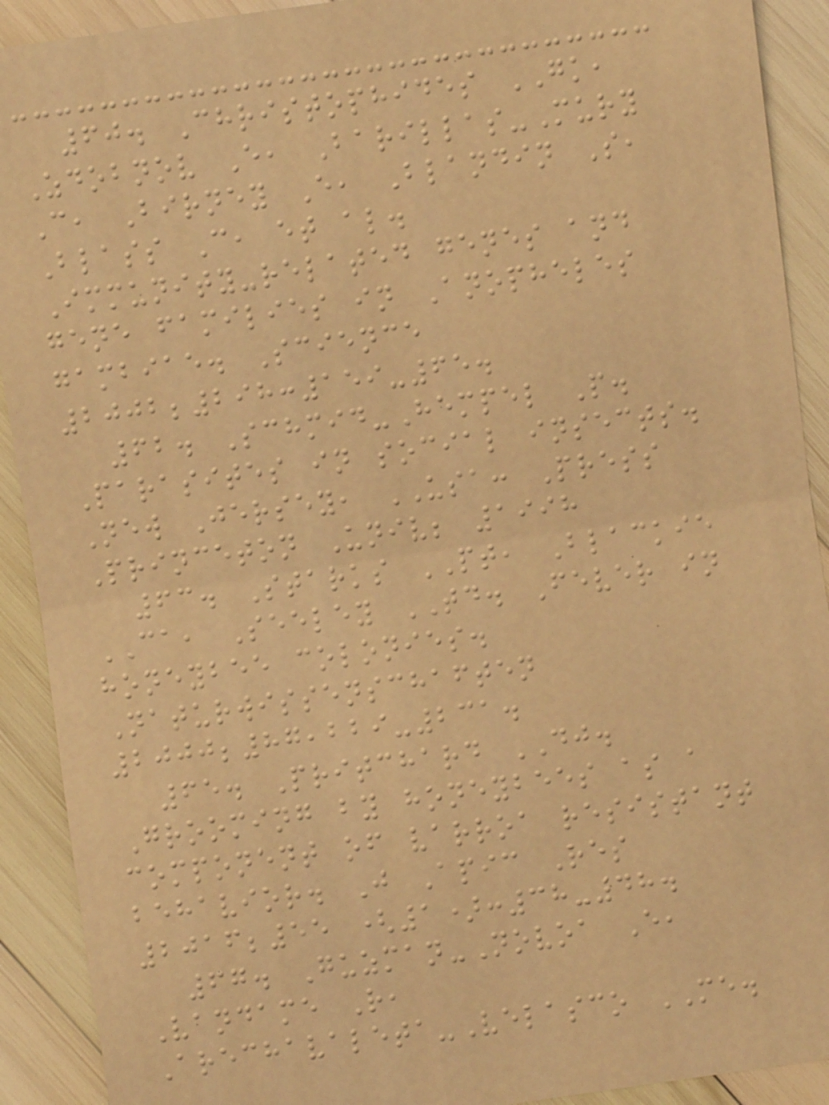60. Christophides GK,
Zdobnov E, Barillas-Mury
C, Birney E, Blandin S,
Blass C, et al.
Immunity-related genes and
gene families in Anopheles
gambiae. Science
2002;298:159-65.
62. Schmid-Hempel P.
Parasites in social insects.
New Jersey, USA: Press
Princeton Univ; 1998
63. Starks PT, Blackie
CA, Seeley TD. Fever in
honeybee colonies.
Naturwissenschaften
2000;87,229-231.
65. Pritchard DJ.
Grooming by honeybees as a
component of varroa resistant
behavior. J Apic Res
2016;55 (1):38-48.
67. Guzman-Novoa E,
Vandame R,
Arechavaleta-Velasco ME.
